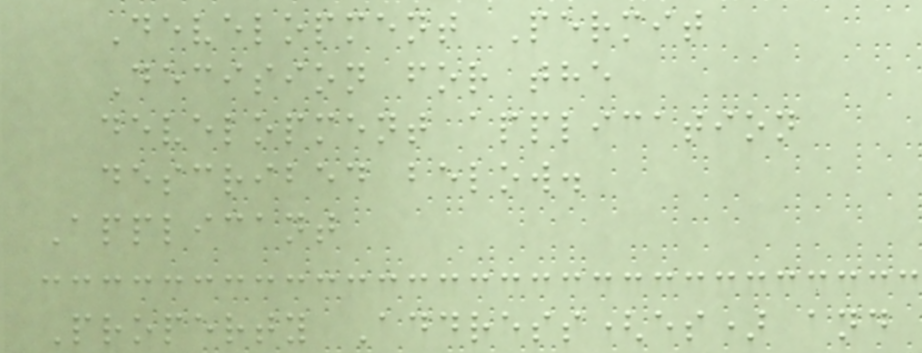Development Permit
Decision for the
development application
described below.
Applicant
Property Address(es) and
